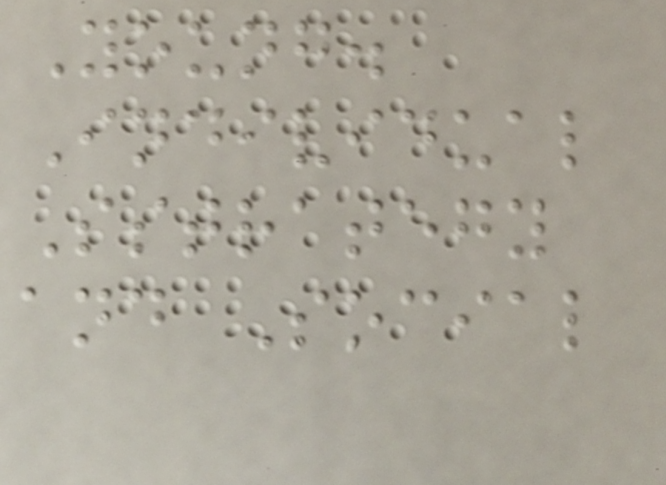Young.
Individual
Sstrategy
and Social
